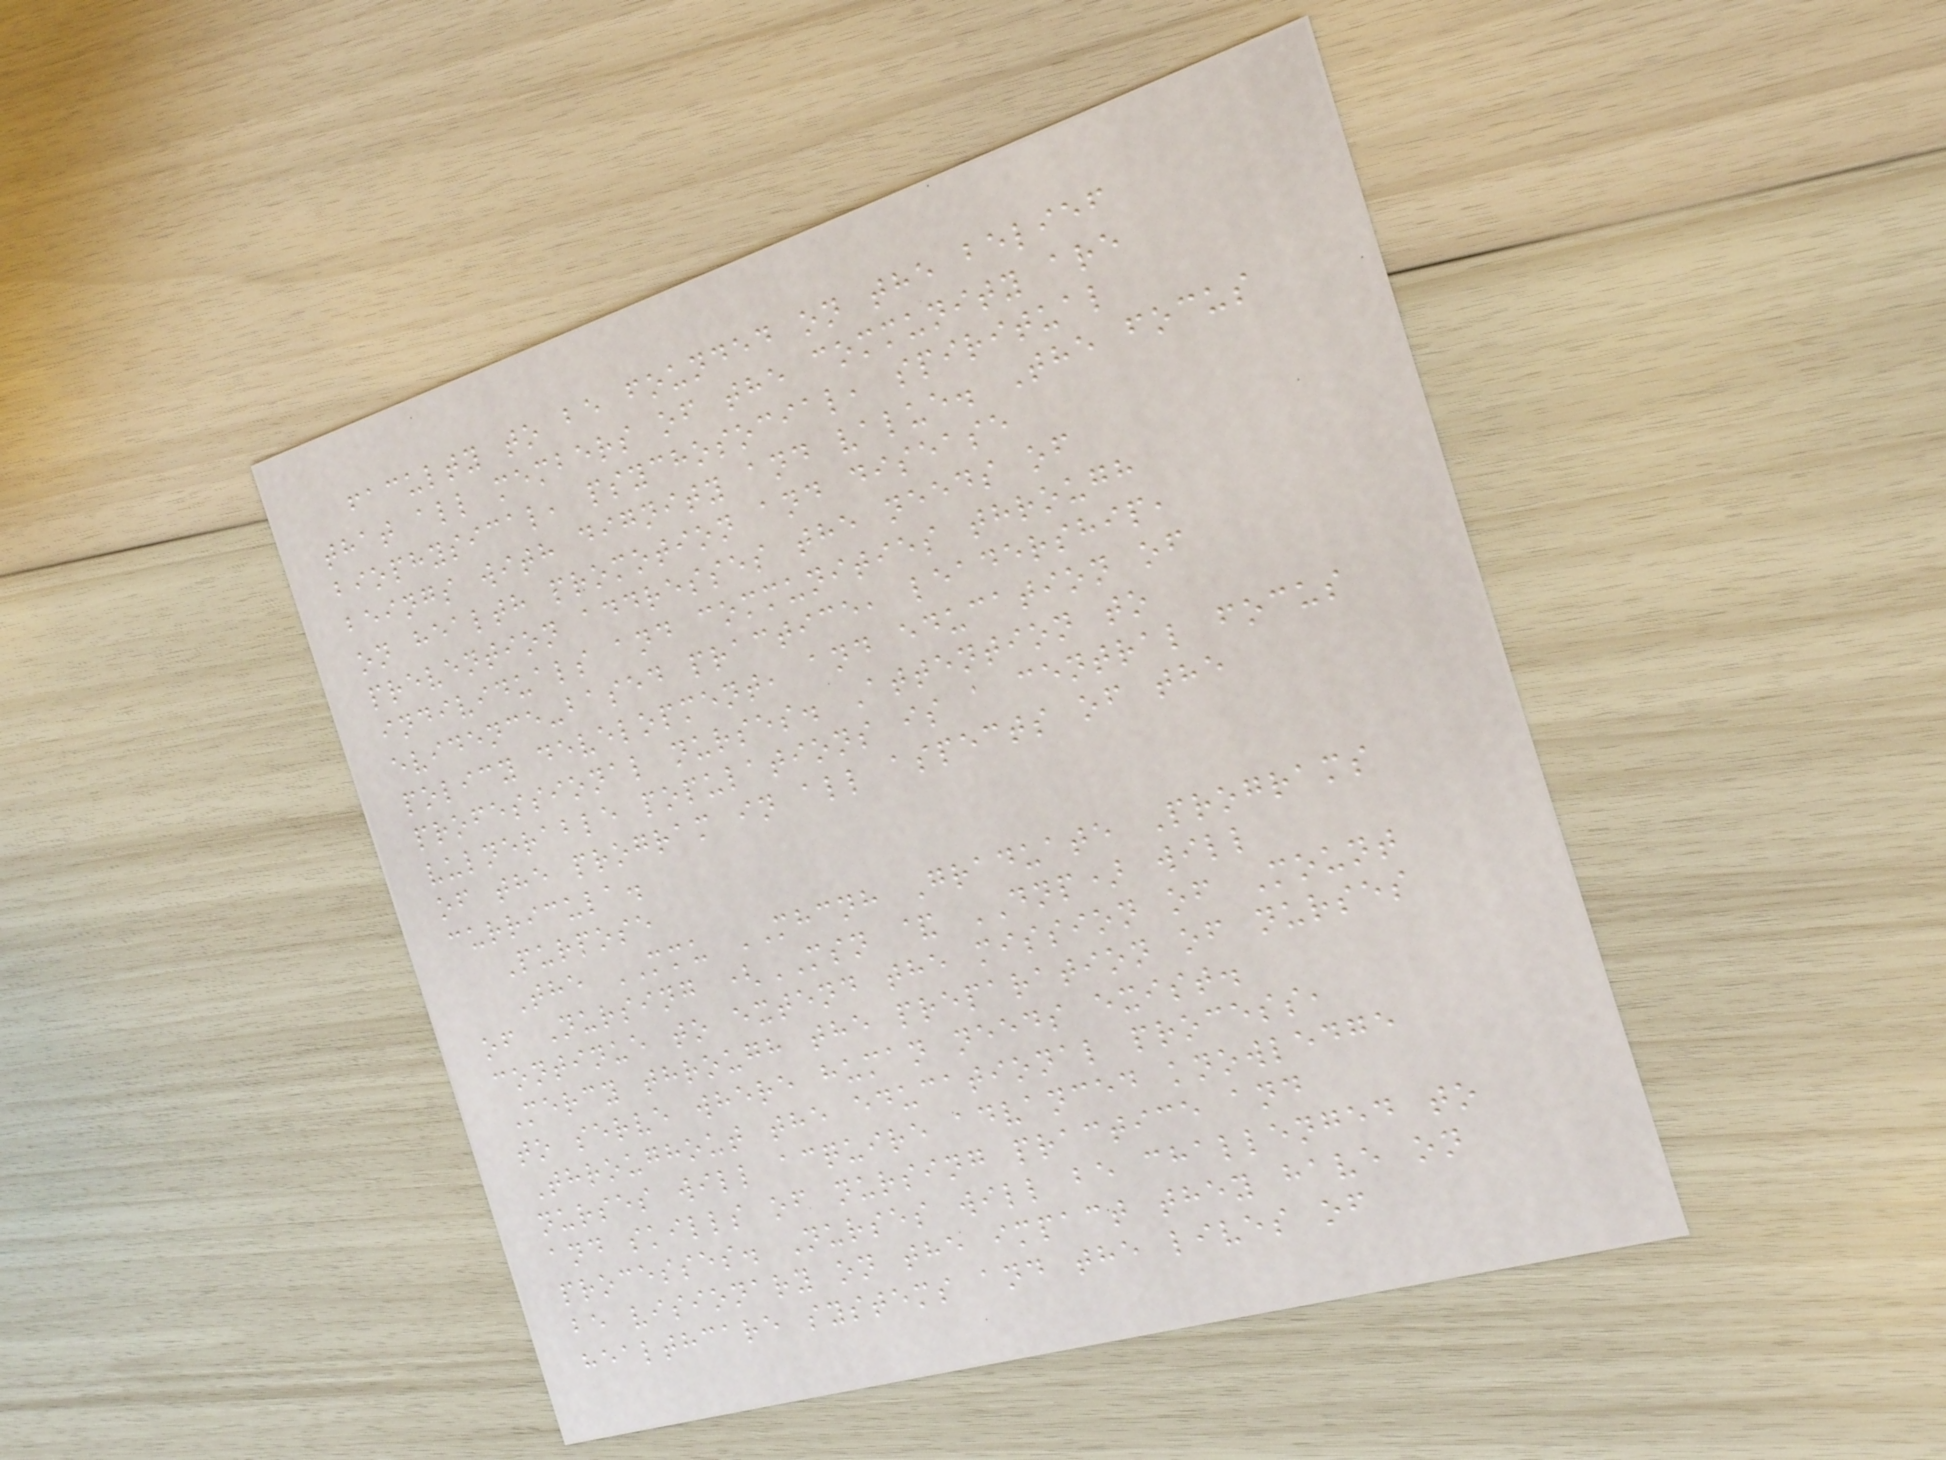faculty to be founded on the belief
that all members of the community are
biophysical, psychosocial, spiritual
beings with dignity and value. The focus
on health promotion and disease
prevention addresses the needs of
individuals and communities through
evidence-based practice, leadership,
policy development, and education of
professional nurses. Attention to
vulnerable populations is a central focus
of the program in all aspects of the
curricula.
Purpose
The MMU MHCNH Graduate Programs
of Nursing (MSN & DNP) will
continue to extend the mission of Mount
Mercy through the preparation of nurses
to serve where human needs exist.
Throughout the educational process,
nurses will acquire advanced knowledge
and skills of nursing practice and
processes. Nurses will be challenged to
be visionary on the impact they have on
healthcare systems and the lives of
